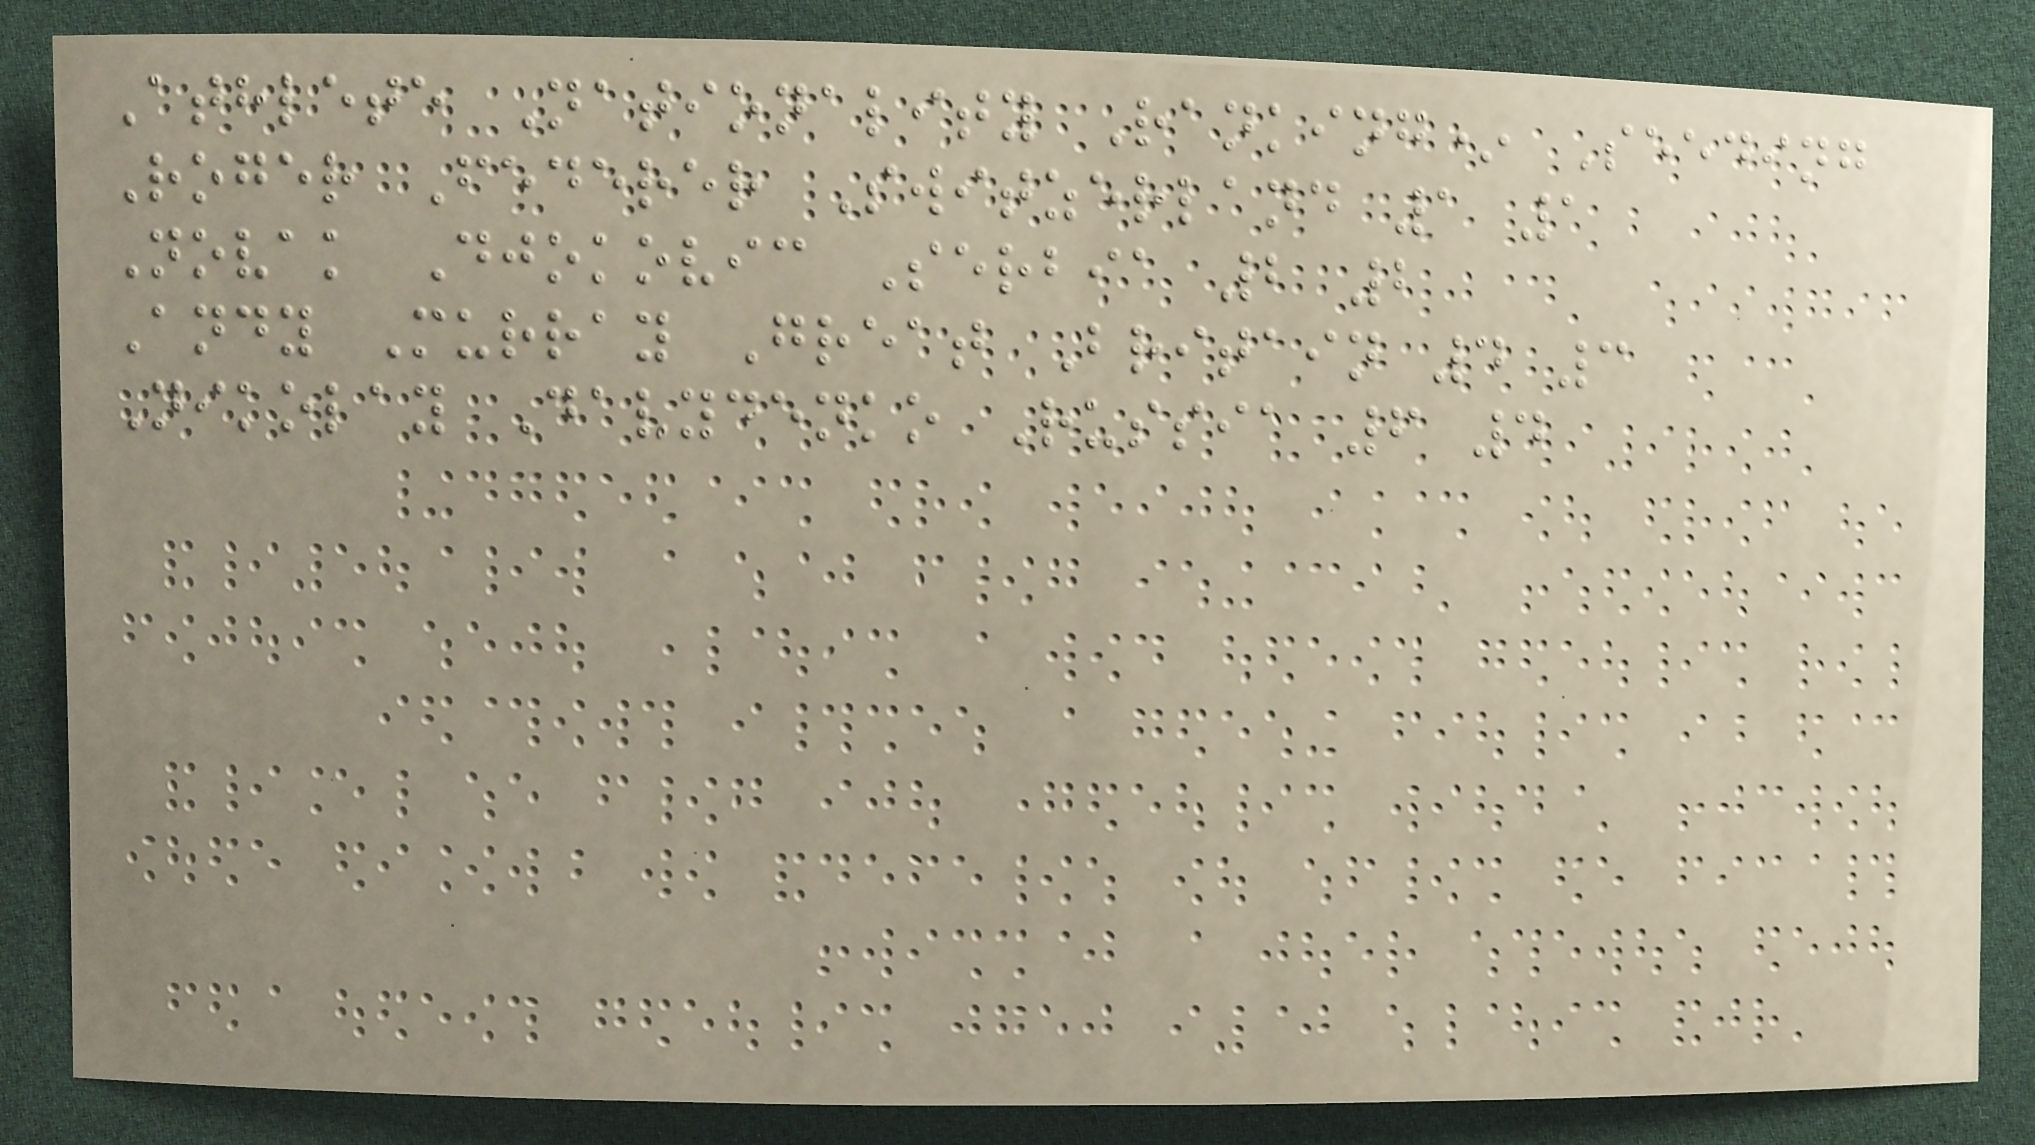Athlete Nationality Ranking* Seeding
Roger Federer Switzerland 1 1
Novak Djokovic Serbia 2 2
Andy Murray Great Britain 4 3
Nikolay Davydenko Russia 6 4
